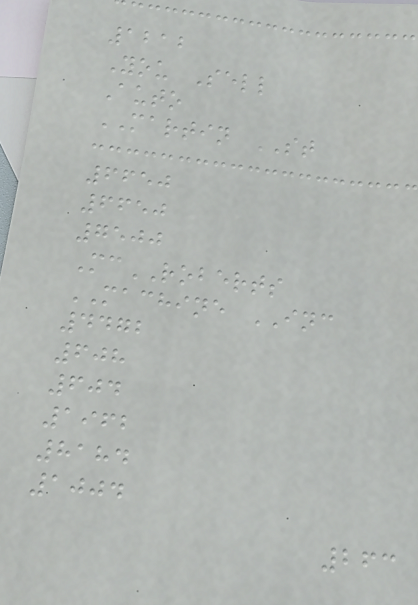1212
You Sell
Auto
MARTIN ST
6650
6650
7500
McROBERTS
MACHINE INC
4472
608
604
1962
8184
1004
263
